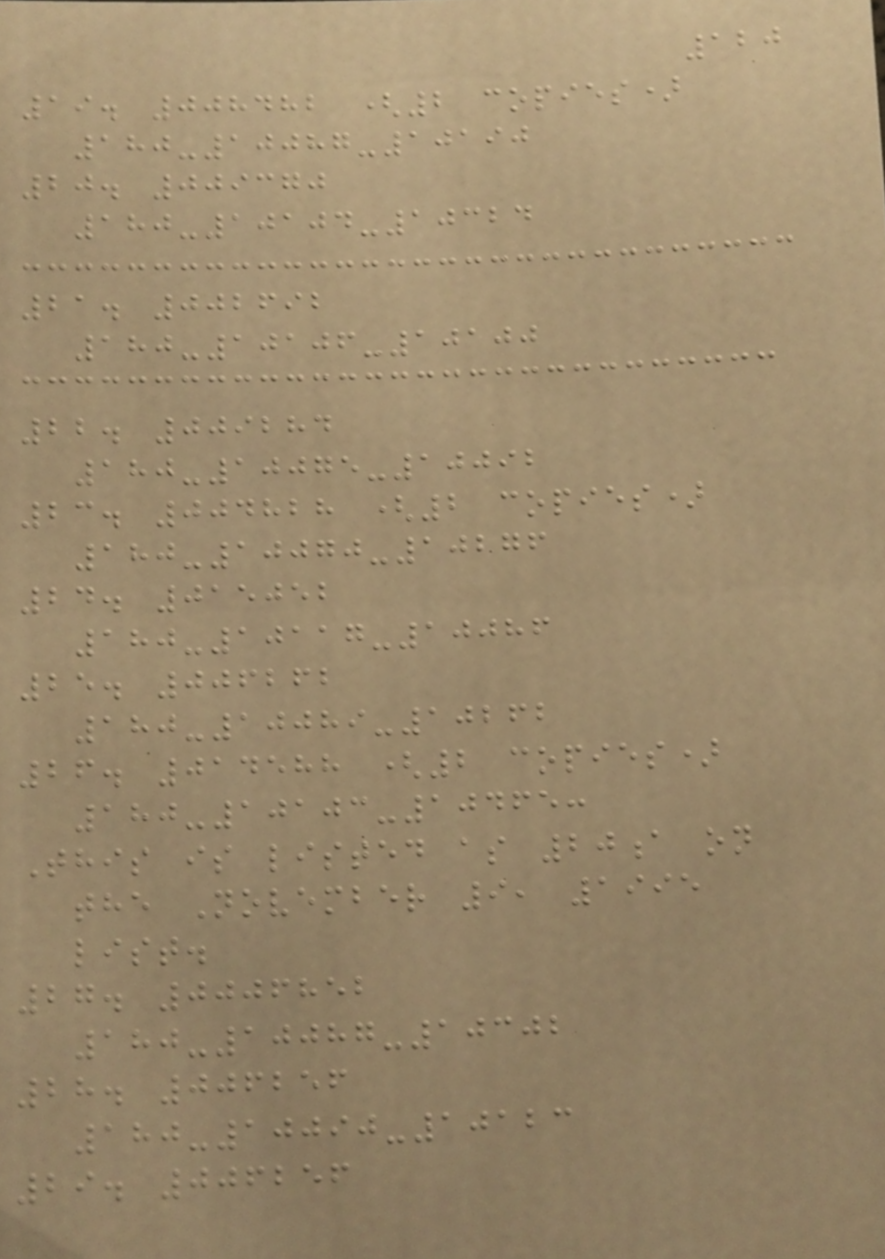120
19. 008482 (2 copies)
180-10087-10190
20. 009370
180-10104-10324
21. 002692
180-10106-10100
22. 009284
180-10075-10092
23. 004828 (2 copies)
180-10070-10276
24. 015052
180-10117-10086
25. 006262
180-10089-10262
26. 014588 (2 copies)
180-10103-10465:
This is listed as 20a on
the November 9, 1995
list.
27. 0006852
180-10087-10302
28. 006256
180-10090-10123
29. 006256
